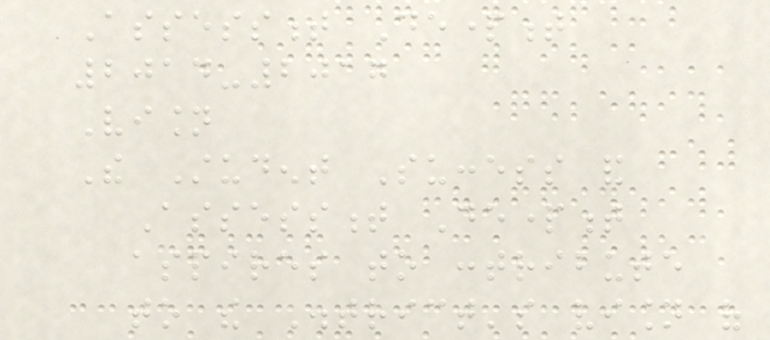Assessment Department
2014-2017
Vision
The Student Success and
Assessment Department
aspires to contribute
to the District's vision of
